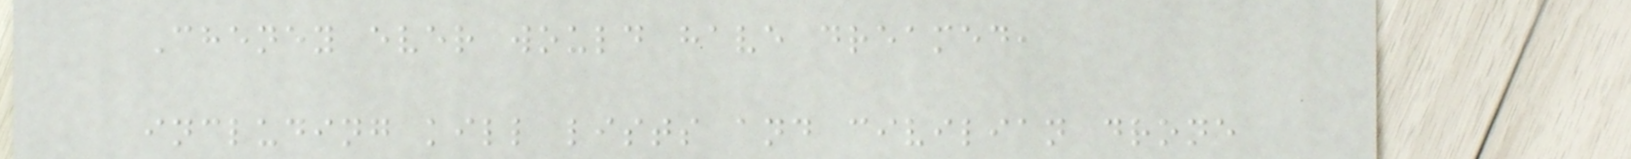Cheney ever would have dreamed,
including kill lists and civilian drone
